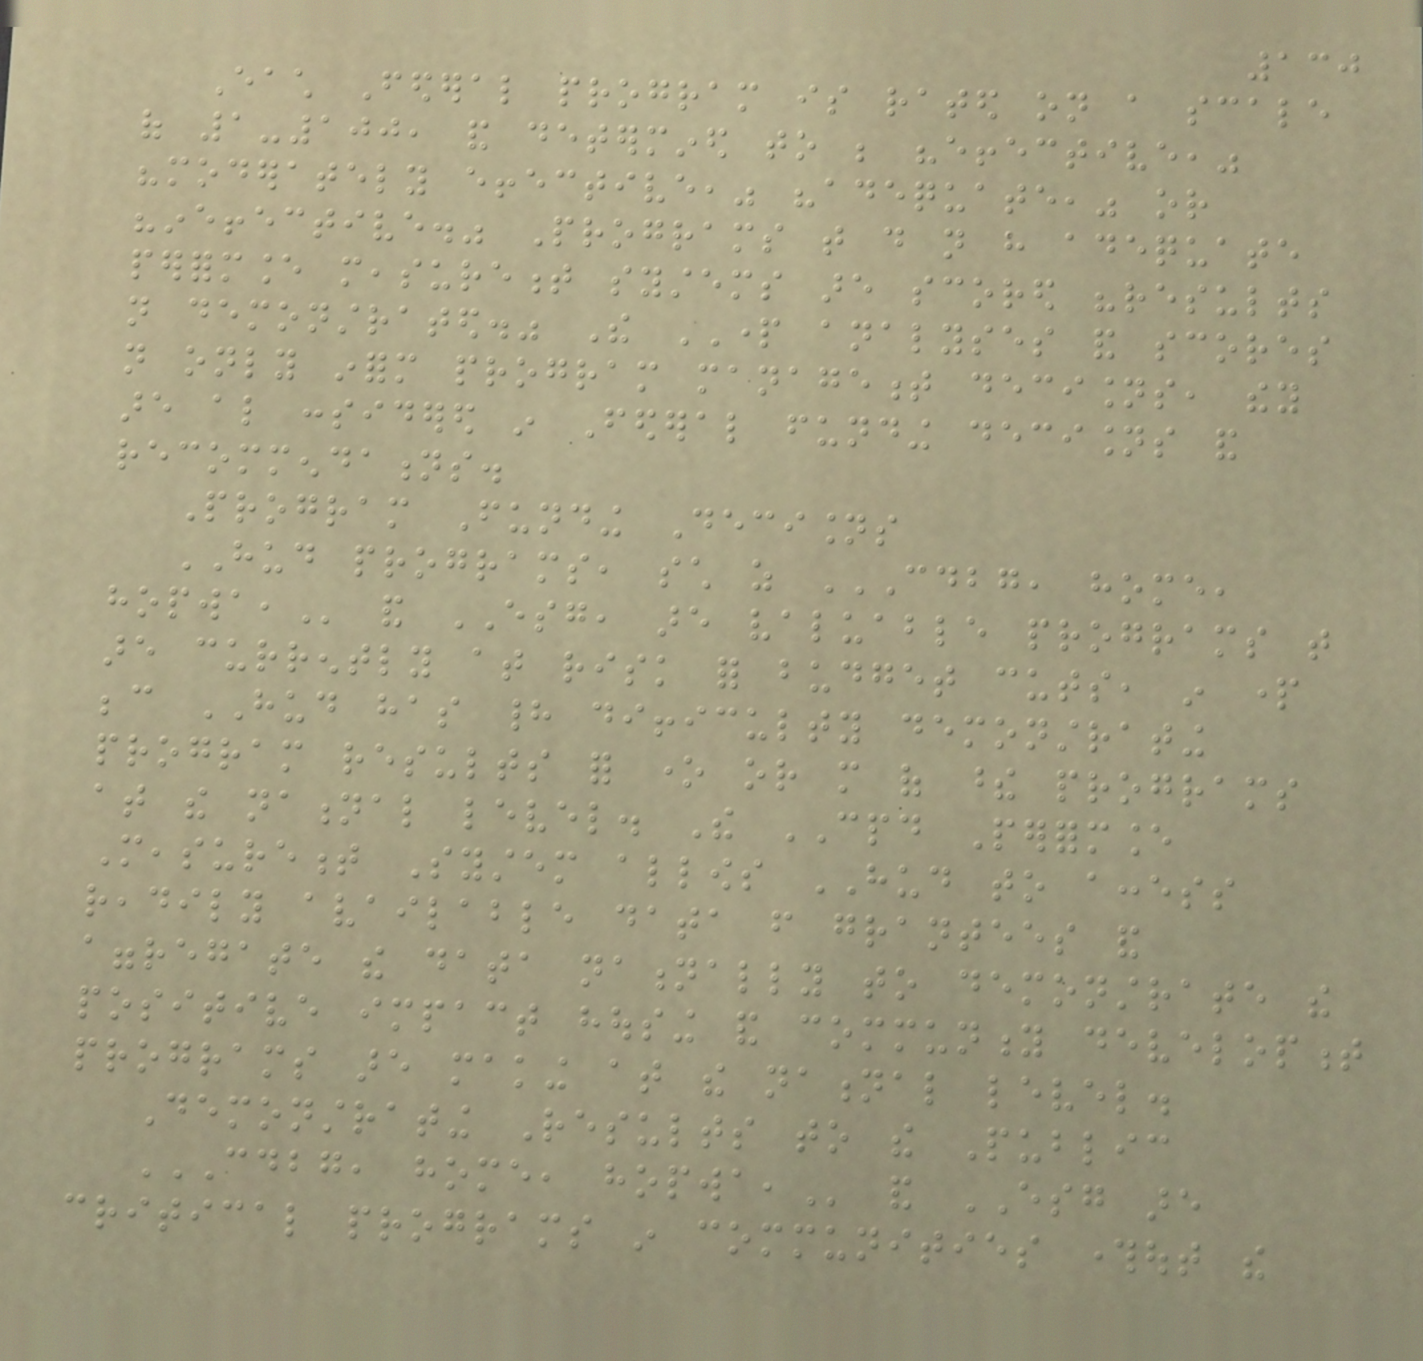130
Each Federal program is rated on a scale
of 1-100, and determined to be "effective,"
"moderately effective," "adequate," or
"ineffective." Programs that do not have adequate
performance measurement systems are scored "results
not demonstrated." The PART analyses and scores
not only inform program management decisions, they
are also considered in Federal funding decisions and
recommendations.
Program Funding Decisions
HUD programs, such as CDBG, HOME,
HOPWA, and ESG, are valuable programs that
are currently at risk for budget cuts, in part
because HUD has had difficulty demonstrating
program results for one or more of these programs
at the national level. The CPD Performance
Measurement System allows HUD to access
readily available data from grantees and
aggregate the data nationally to demonstrate the
positive impact housing and community development
programs are making at the national level.
Demonstrating Results to the Public
CDBG, HOME, HOPWA, and ESG are
critical programs in communities throughout the
